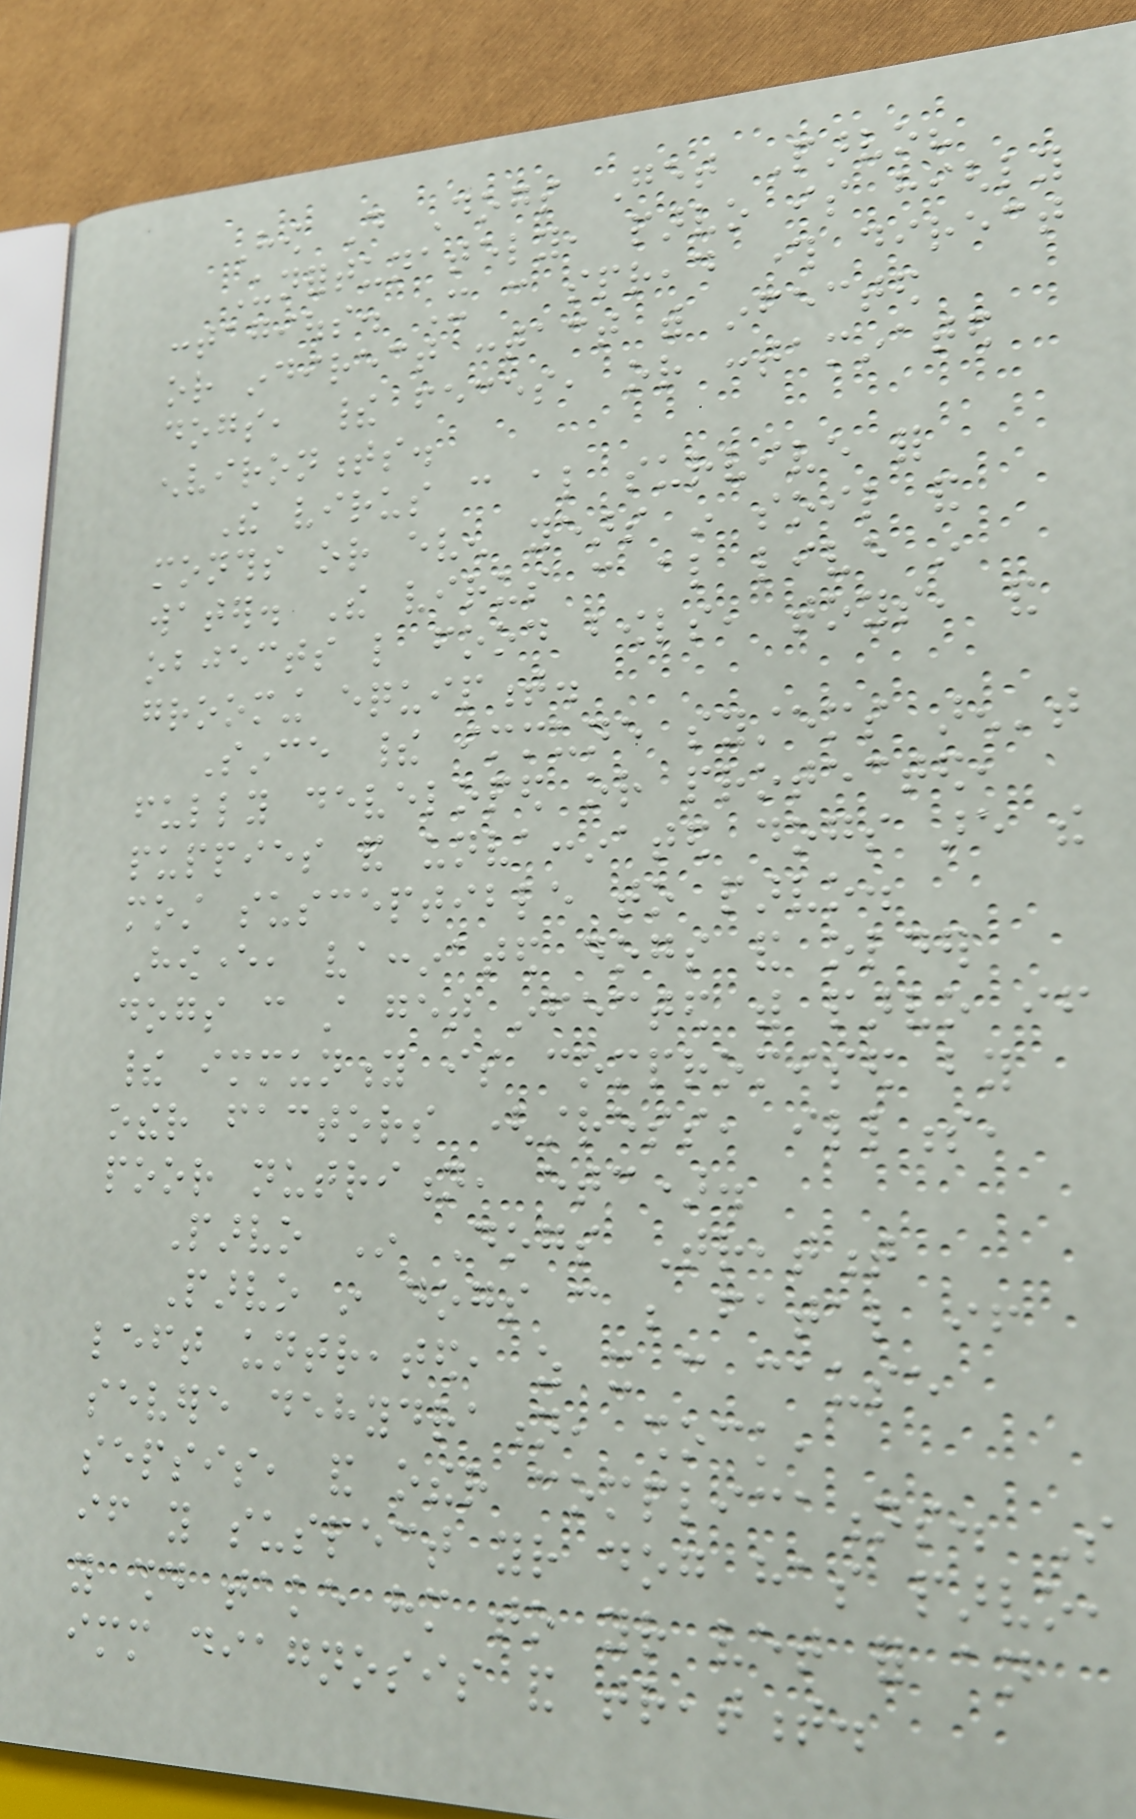How Do Dogs Get Parvo?
Unfortunately, parvo is highly
contagious. It can spread through direct
or indirect contact with infected
dogs, their feces, or contaminated
environments.
The virus can also survive for
months or even years in soil and
water. The virus can also live in
objects like food bowls, toys, and
grooming equipment.
Since their immune systems aren't
fully developed or protected,
puppies and unvaccinated dogs are the
most susceptible to parvo.
However, vaccinated dogs and older
dogs can still get infected with parvo if
their immunity is compromised by
other factors (stress, illness,
poor nutrition, etc).
Parvo In Dogs Treatment
Parvo in dogs can be fatal if
left untreated, as it can cause
severe dehydration, shock,
sepsis, and other complications. So
if you suspect your dog has parvo,
you should take him to your vet for an
immediate diagnosis and treatment.
